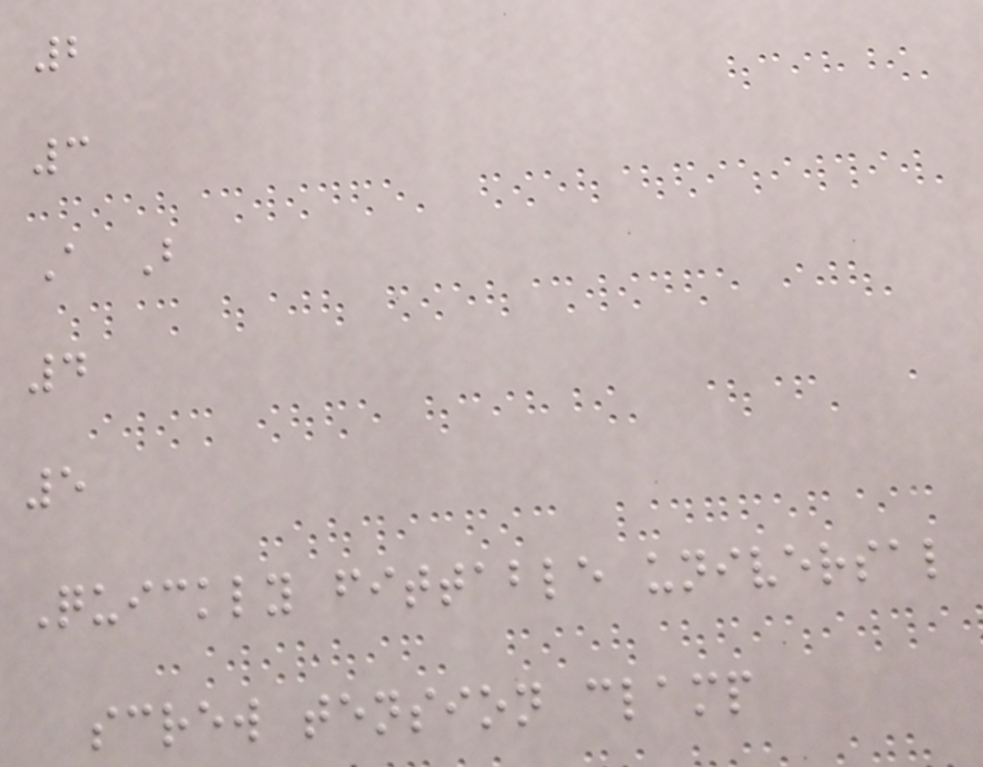2
3
A B
4
5
Quickly fittable universal
screw tension clamp
